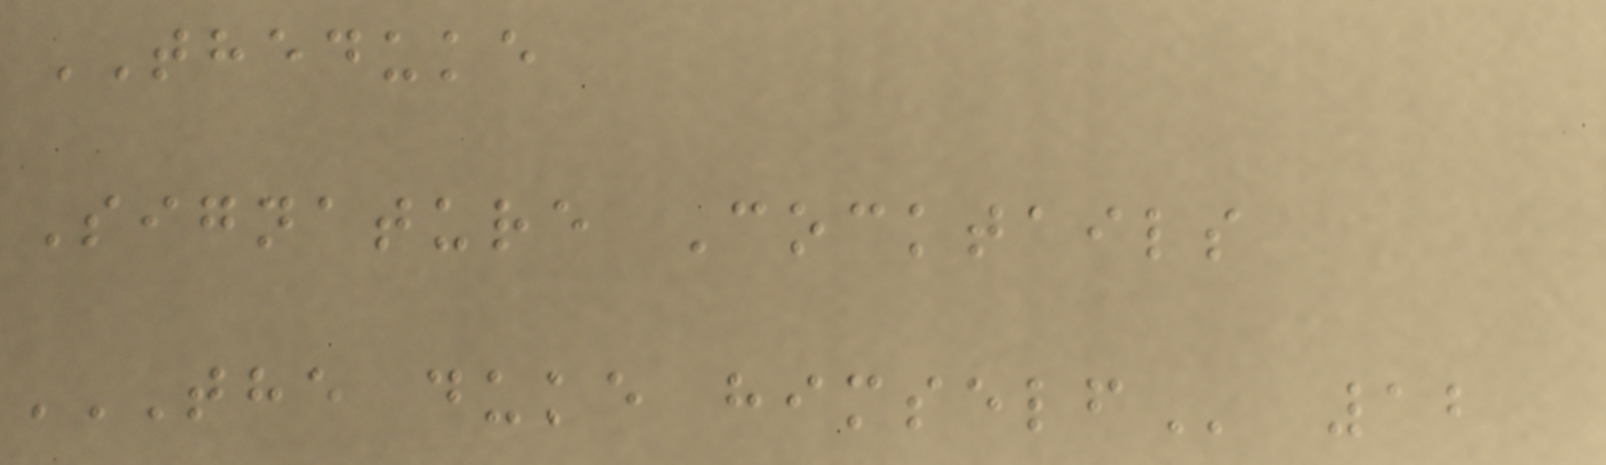THEDUKE
Signature Cocktails
THE DUKE HIMSELF 12
